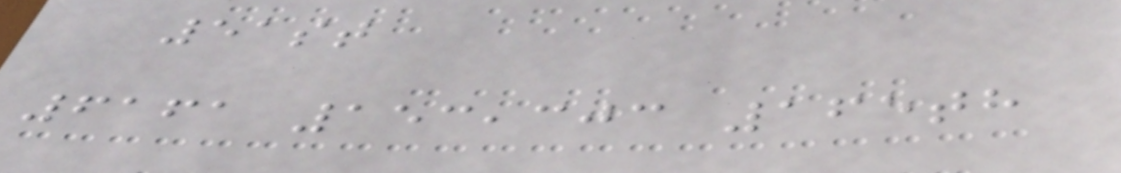51st
6161 153,303 165th
